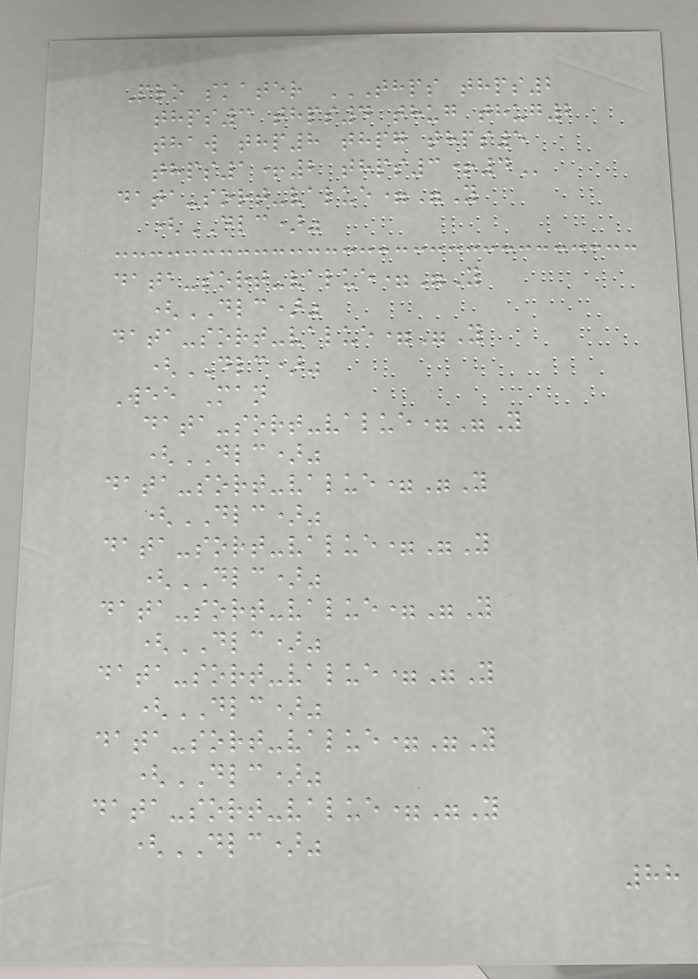Pro skater THPS THPS2
THPS3 THPS4 THUG THUG2
THAW THP8 THPG THPS5
THPS1+2 THPS3+4
data-sort-value="Y
(DLC)"
data-sort-value="Y
(DLC)"
data-sort-value="Y
(DLC)"
Wee Man
data-sort-value="Y
(DLC)"
data-sort-value="Y
(DLC)"
data-sort-value="Y
(DLC)"
data-sort-value="Y
(DLC)"
data-sort-value="Y
(DLC)"
data-sort-value="Y
(DLC)"
data-sort-value="Y
(DLC)"
88
